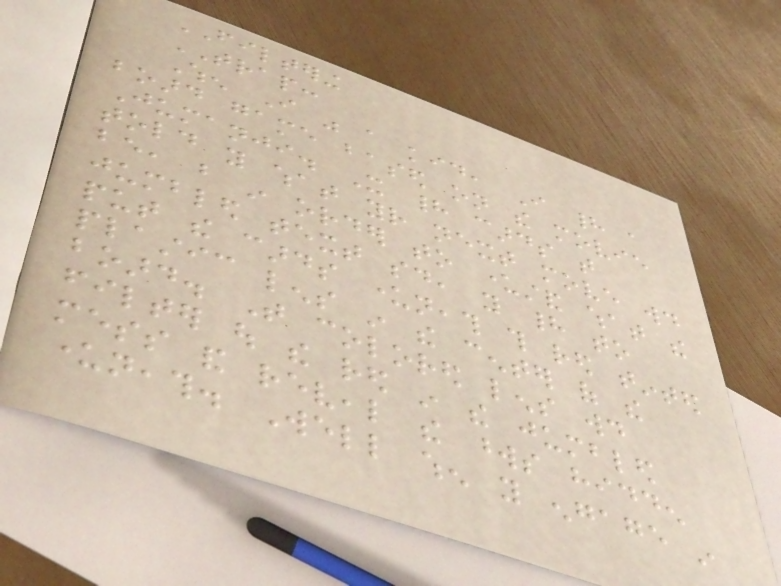FILTERING
TRAP:
When I was a kid, I had a
board game based on the movie
Jumanji. It had cards that
told you what your next move would
be, but in order to understand what the
jumbled text said, you had to
put the cards underneath this red tinted
plastic lens in the center of the
board. That colored lens would
filter out the red in the jumbled
mess and reveal the words hidden
underneath. Well when you engage in
